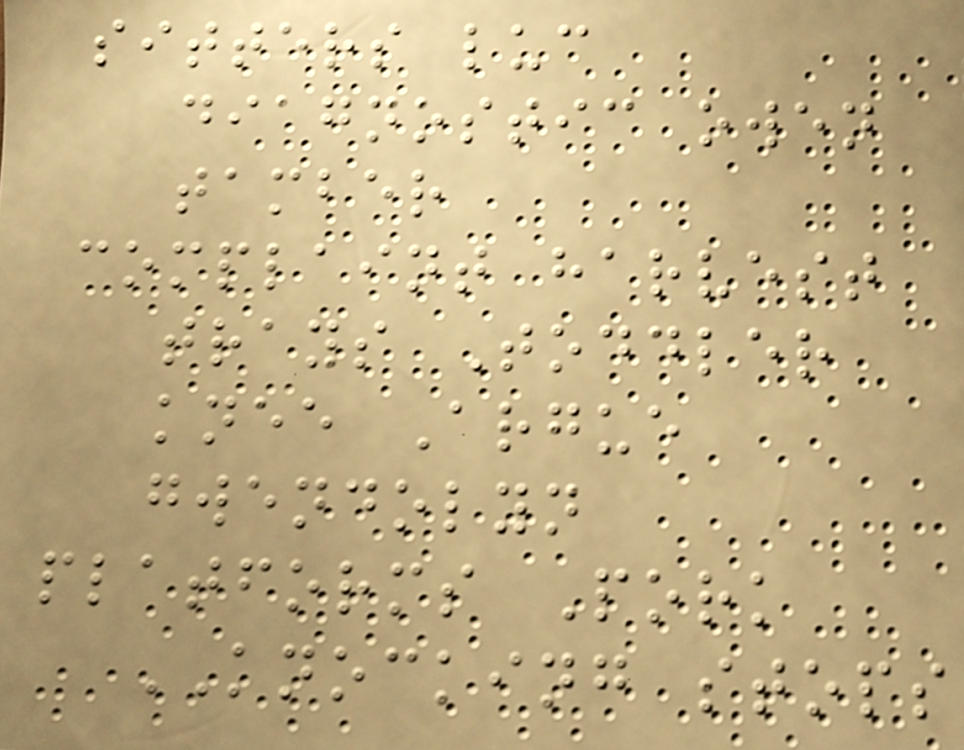sitters luc
diagnostic owen
tamber
complaint harvest
trays Toddler
knee Argue
gwendolyn
platforms Pork
KNOCKING stops
